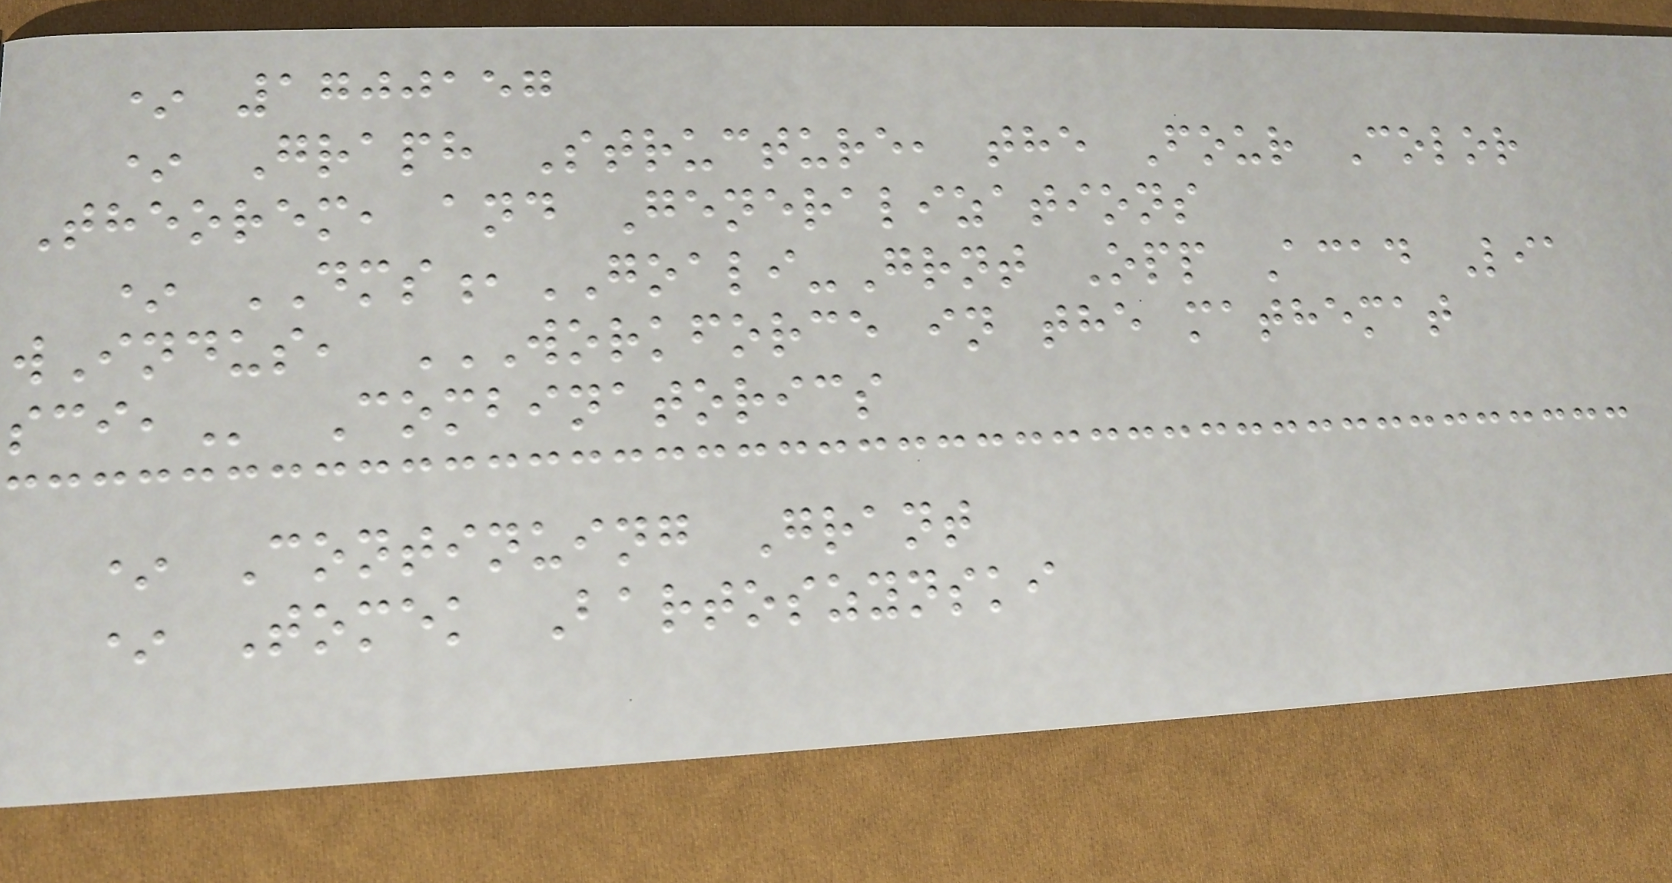* 1700157
* Graph Structure, the Four Color
Theorem, and Generalizations
* DMS,GOALI-Grnt Opp Acad Lia
wIndus, WORKFORCE IN THE MATHEMAT
SCI, Combinatorics
* Continuing Grant
* Tomek Bartoszynski
